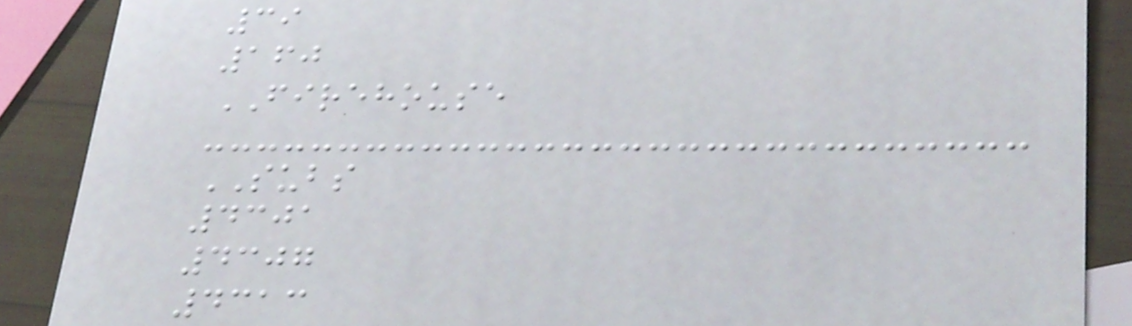39
160
FIREHOUSE
SUBS
4301
4307
4313
